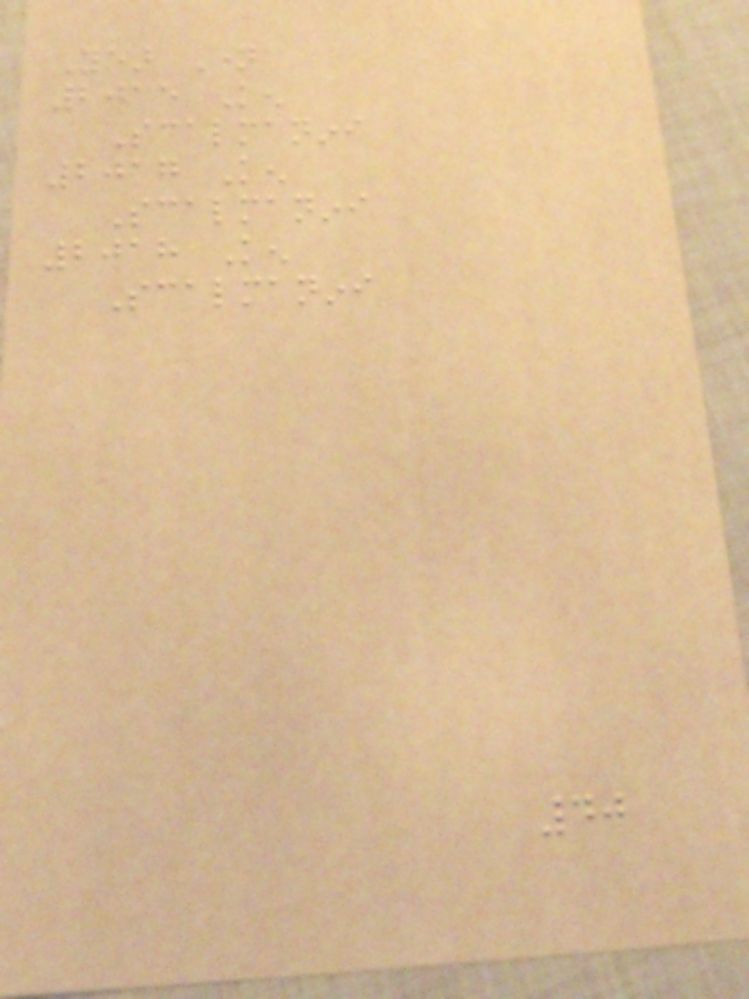Year Name
2015 Ken
Scalmanini
2017 Ken
Scalmanini
2018 Ken
Scalmanini
40
